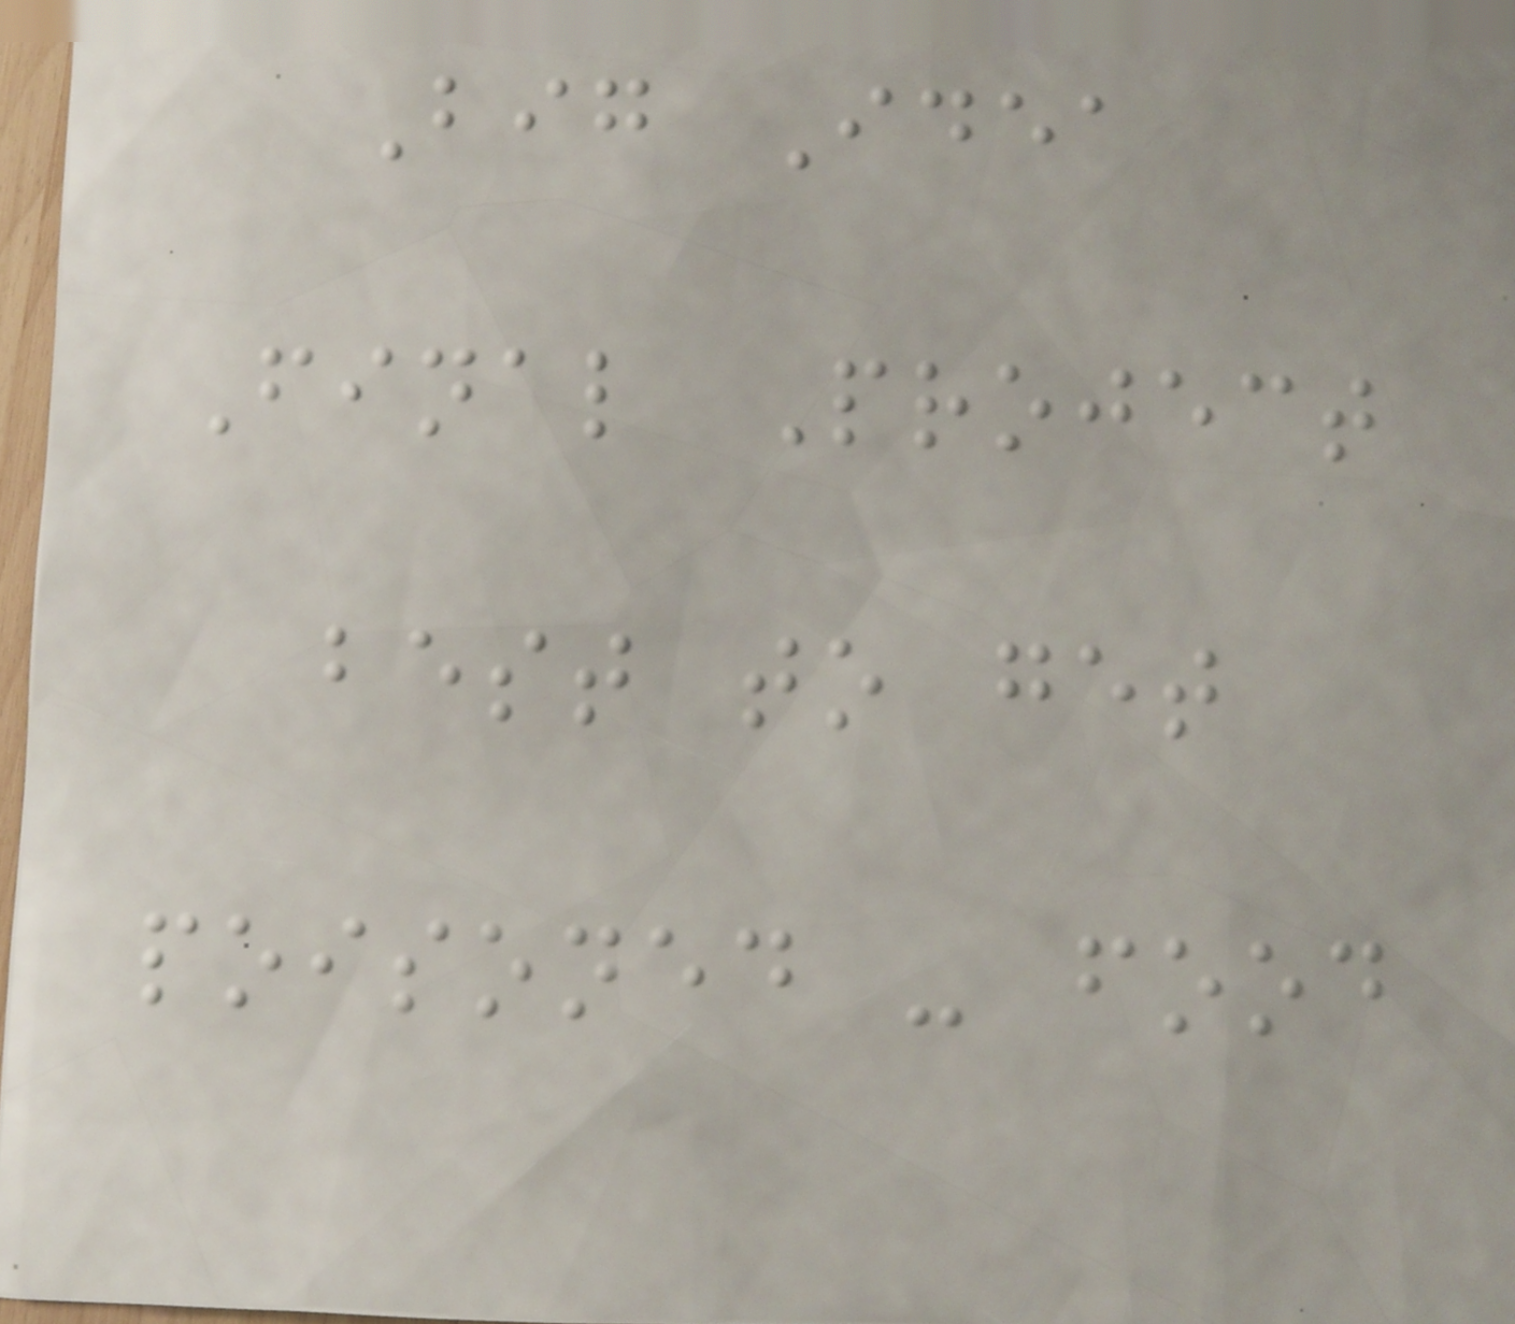Big Idea
Final Project
best to get
poisoned - food
